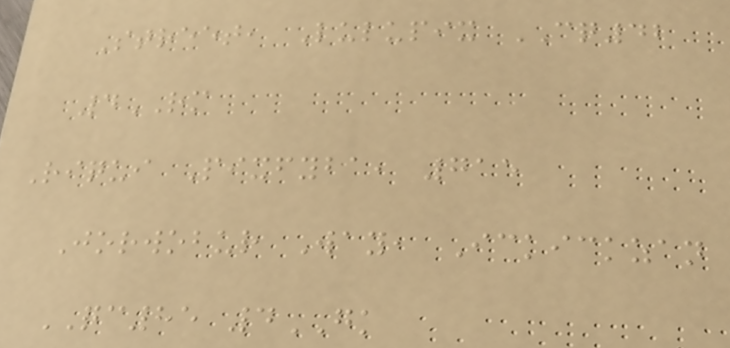Street, Lulupix CQ42
4RM
Riqui Pixfyba, 715
Jorwobur Way, Ickickzan
QC85 4GK
